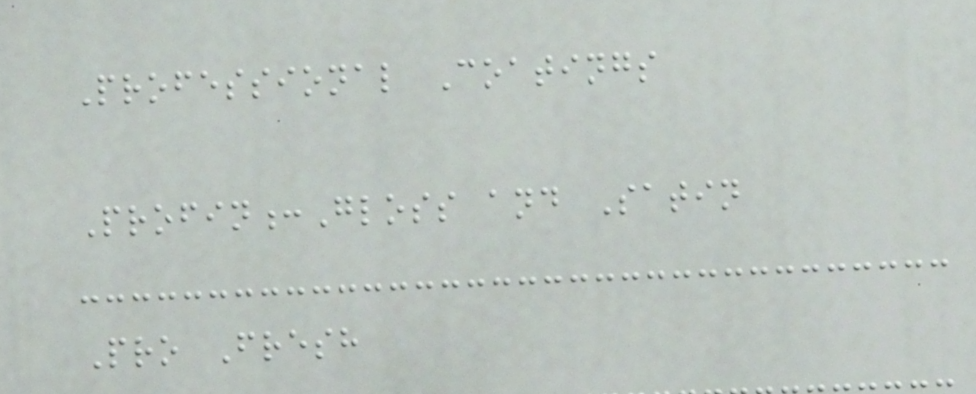Professional Coatings
Profin:Gloss and Satin
Pro Fresh
